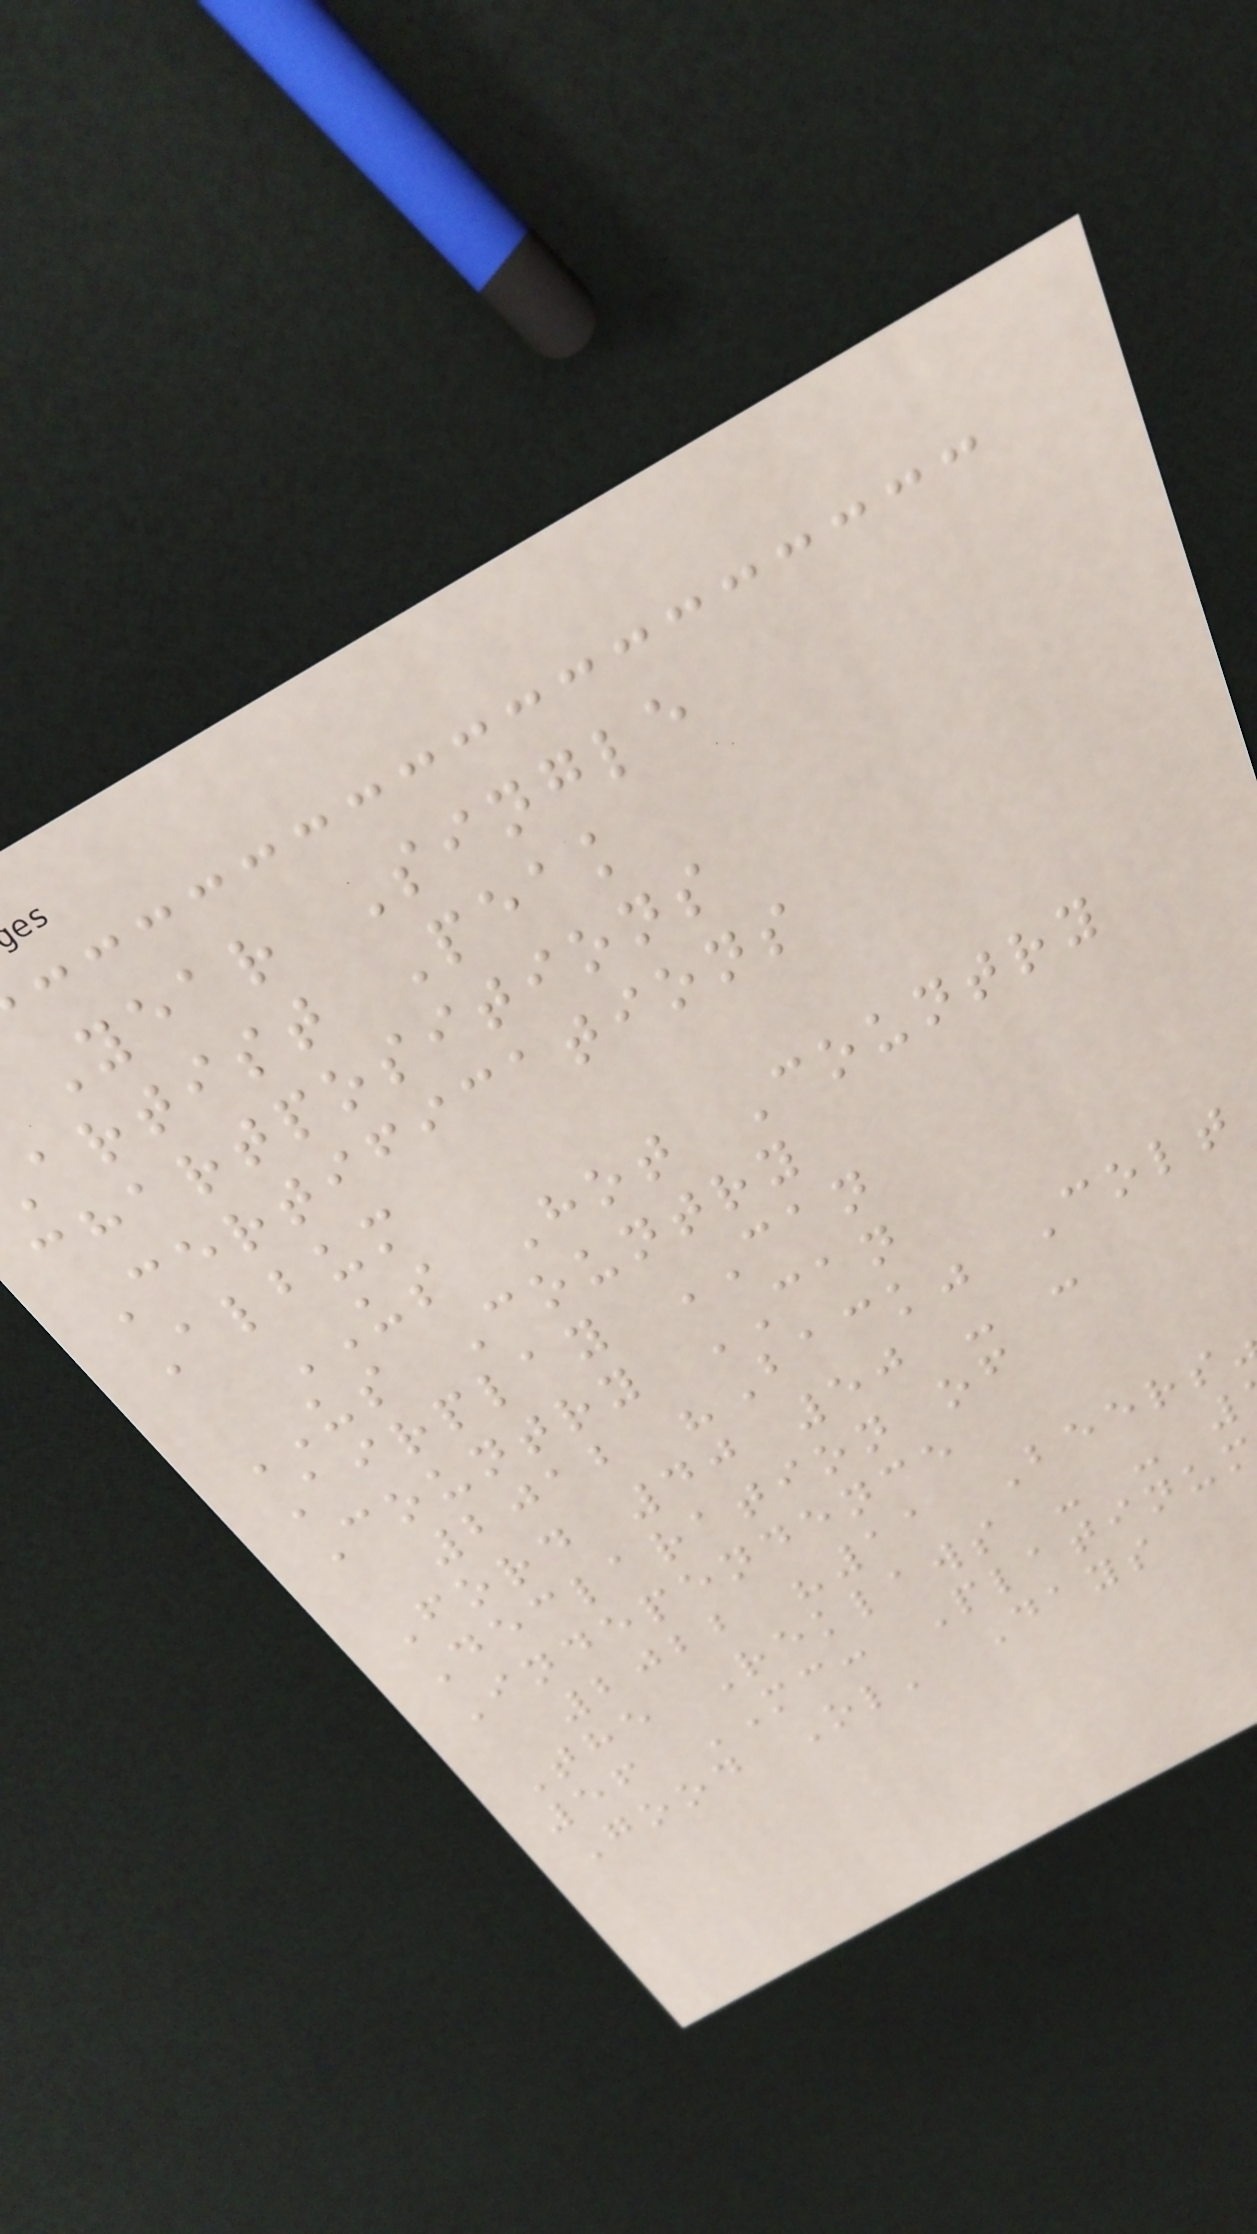Year Single
artist Peak
chartpositions
Certifications
Album
US Hot Country
US Country
Airplay CAN
Country CAN
2012 "Back" Colt
Ford 40 50 - -
Declaration of
Independence
2022 "11 Beers
The Reklaws - -
56 MC: Platinum
Good Ol' Days
